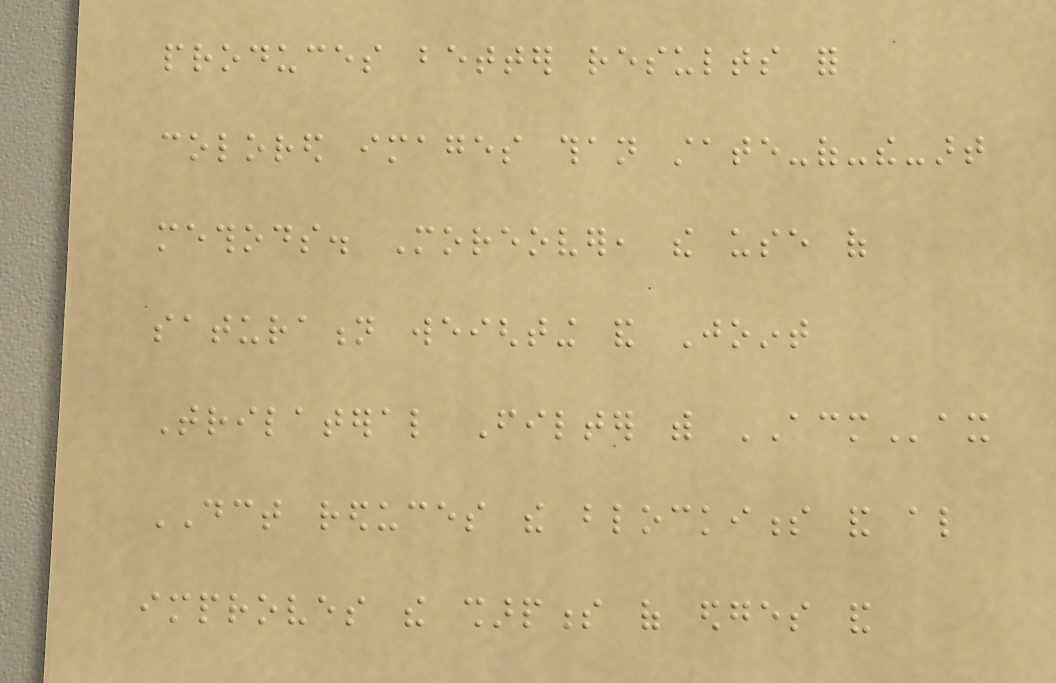produces better results for
colored images than state-of-the-art
methods. Moreover, the use of
saturation weighting and Joint
Trilateral Filter with ACMax
DCT reduces the blockiness and also
improves the sharpness of edges and
